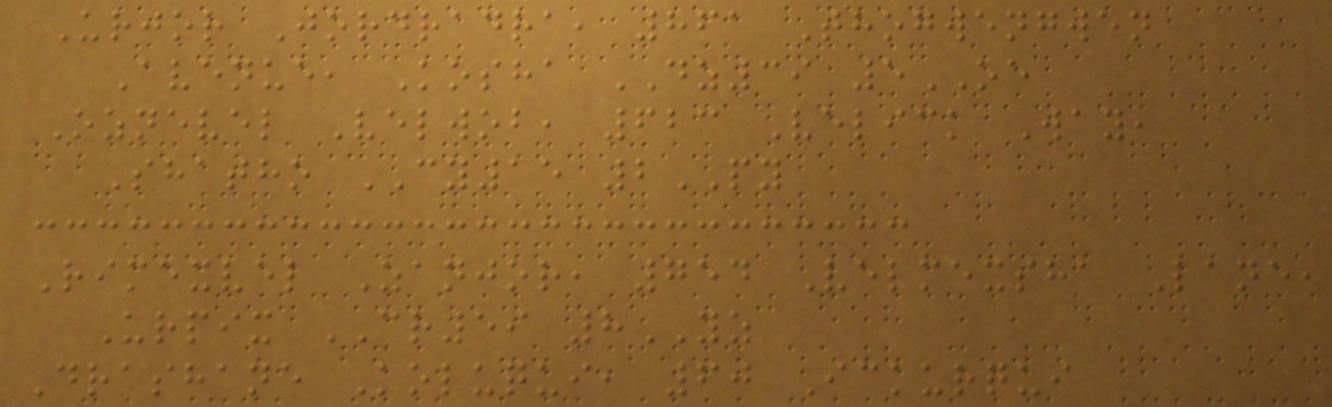Urjor Jordradra, 861 Thogwengwen
Avenue, Kosha DZ39 5OE
Oznevel Velwob, 623 Velick Way,
Shatho CY15 2PY
Rimexvel Zanjor, 754 Velmexsha Lane,
Urpix CR59 8YZ
Drashane Koluqui, 60 Ickurqui
